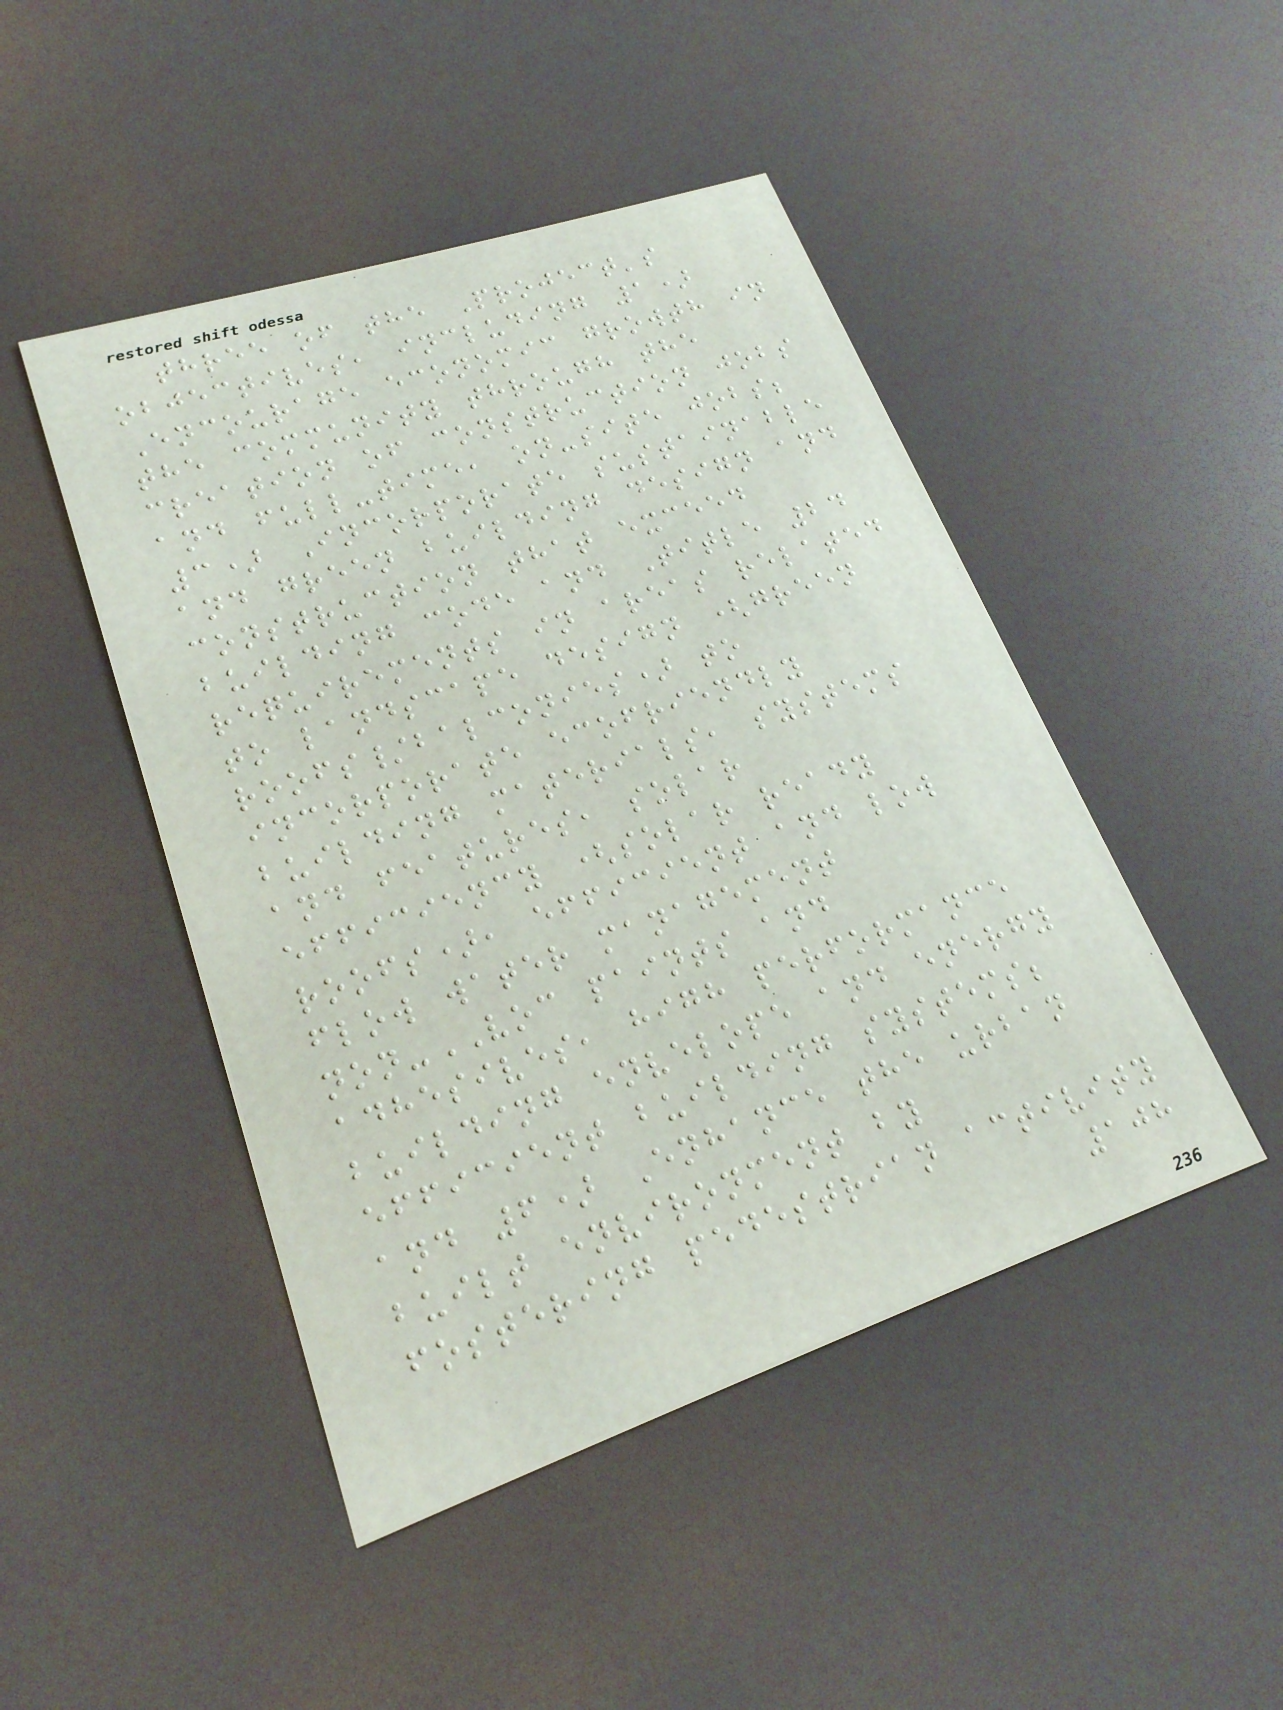three of the Project's
objectives, including 1)
Encourage economic growth in
the community through the
creation of construction jobs
and full-time, on-site jobs;
3) Incorporate sustainable
and green building design and
construction that exceed
building code and Title 24
requirements in areas related
to landscape design (green
roofs/balconies) to
incorporate ecofriendly
building materials, systems
and features, solar
efficiency (solar ready
roofs), efficient and low
flow water management
non-VOC paints and
adhesives, high performance
building envelope and energy
efficient building systems;
and 6) Enhance the urban
built environment by
fostering pedestrian activity
108
